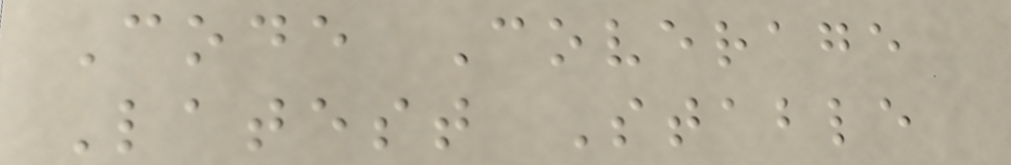Code Coverage
Latest Stable
